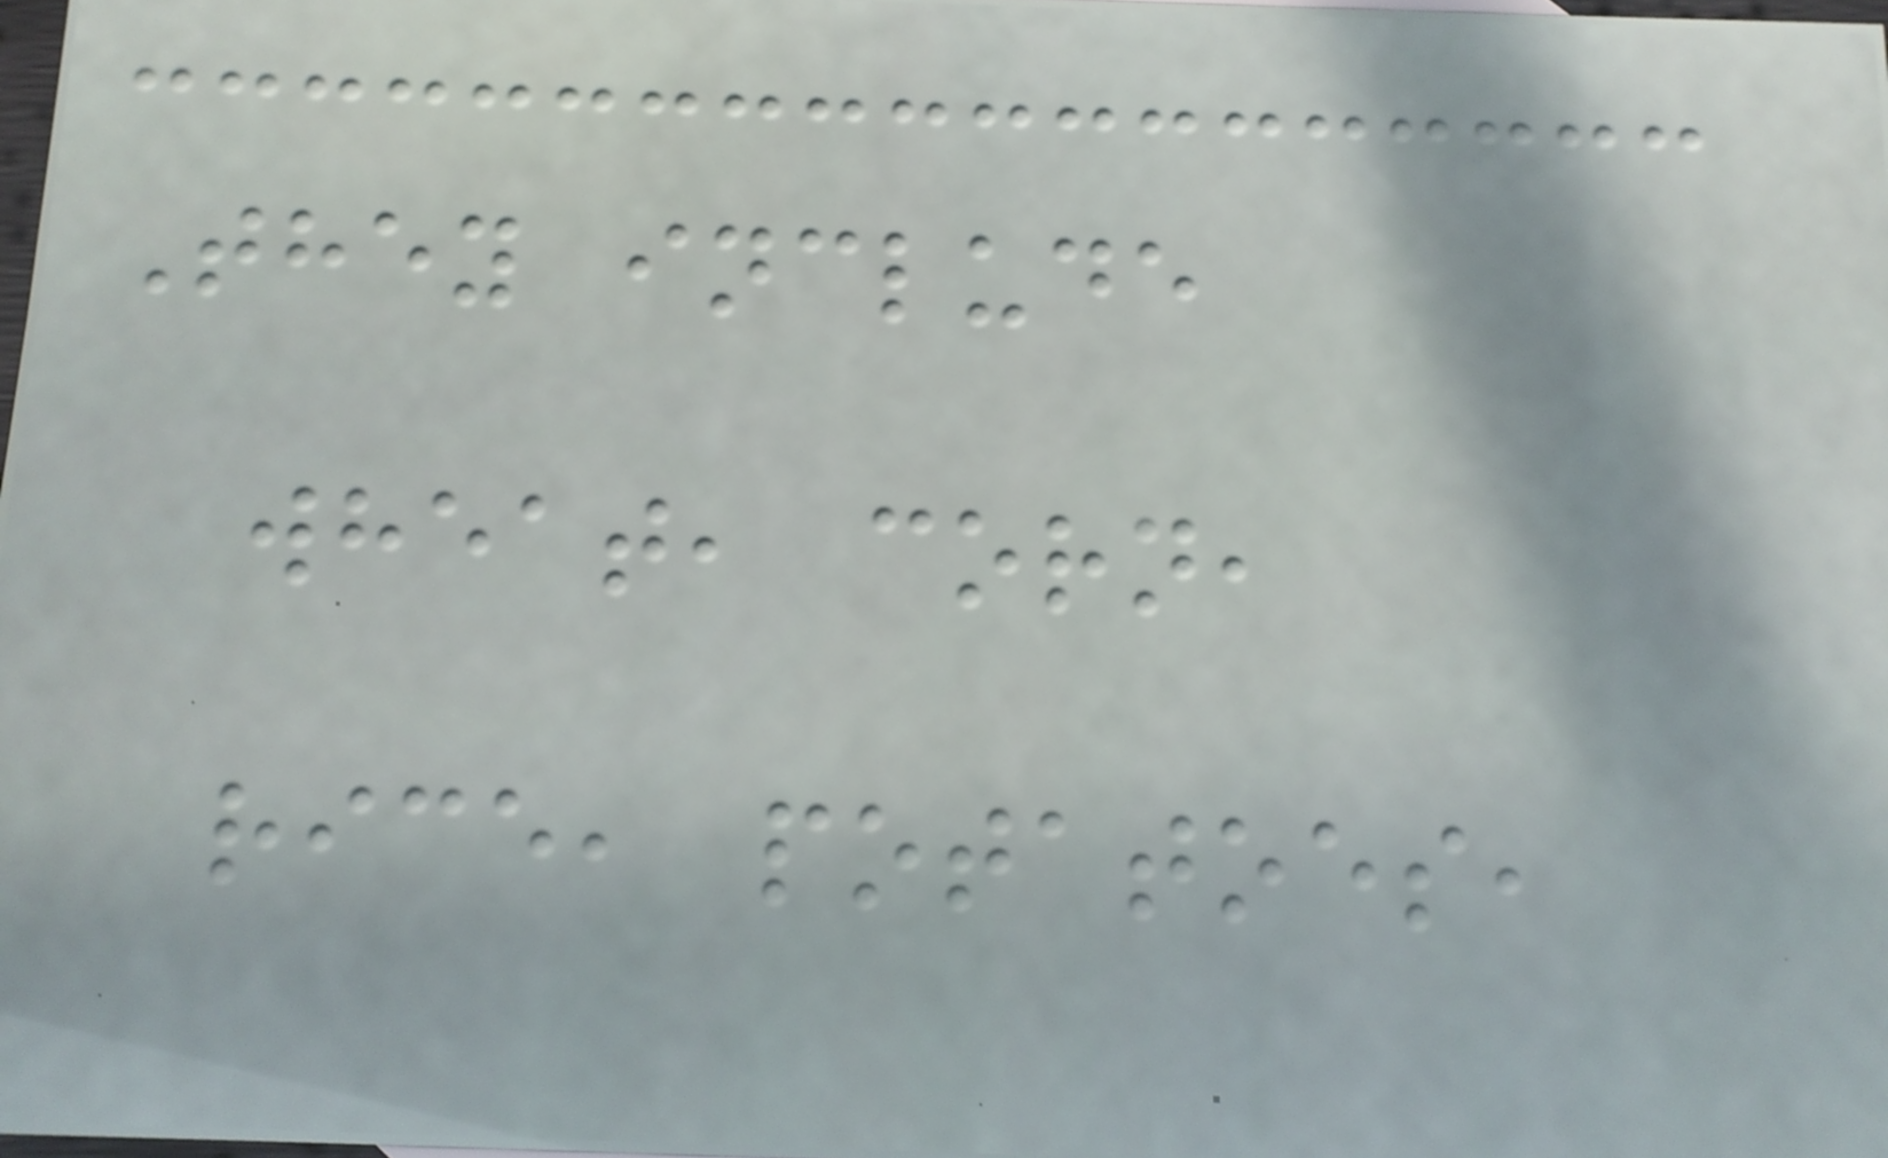They include
wheat, corn,
rice, potatoes,
